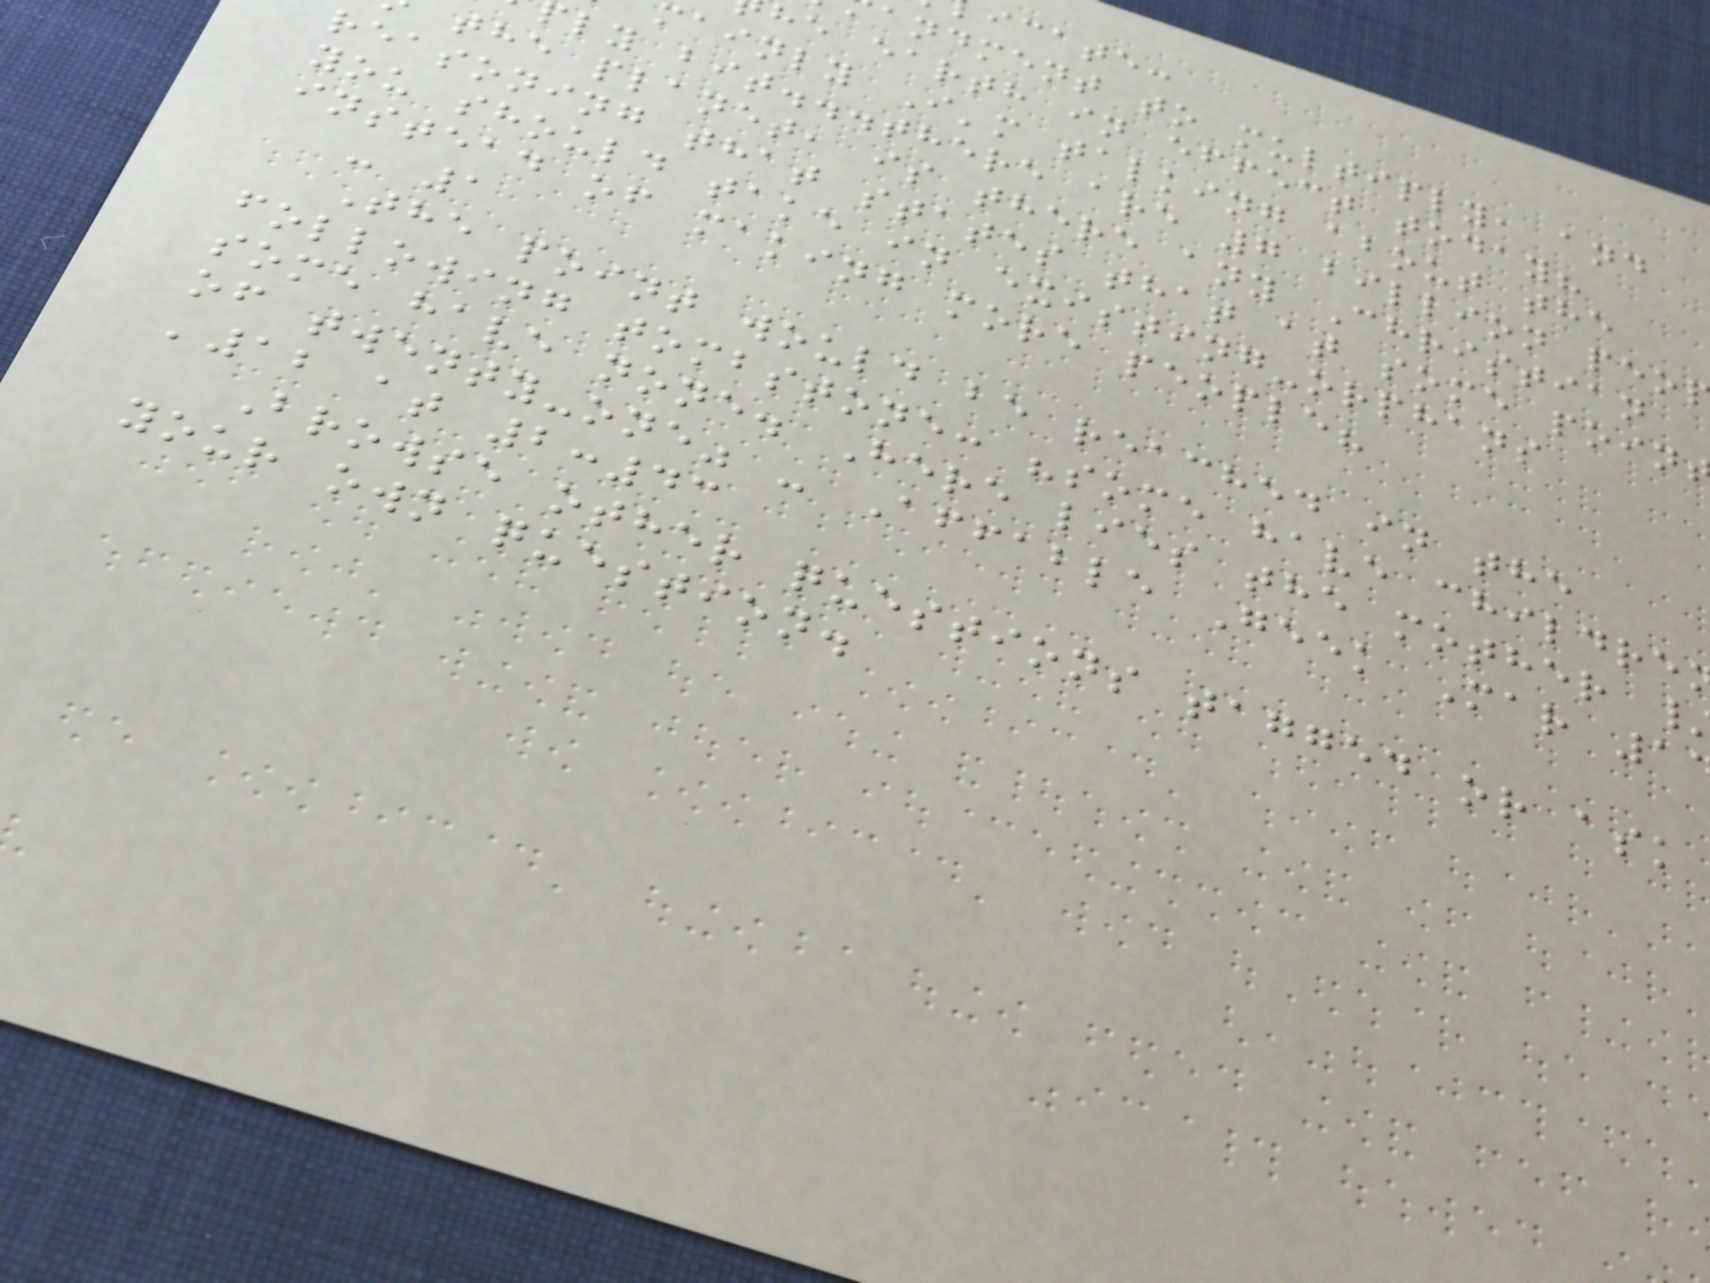icate:
andment to multiply, and
he earth in effect today?
mainly I'm talking about the
ly bit...there are 7 billion peo
the planet, is there any Christian
reasoning that states that at some poin
you should take in existing-orphans
instead of making more people?
- 1
The point would be reached in the
following tombstone: "some have childre
some have none. Here lies the mother
of twenty-one" - Affable Geek Mar 1
'12 at 2:43
Browse other questions tagged or ask
your own question.
